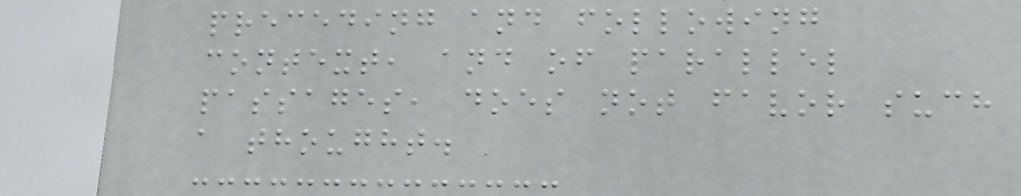preceding and following
context, and of parallel
passages, does not favor such
a thought.
